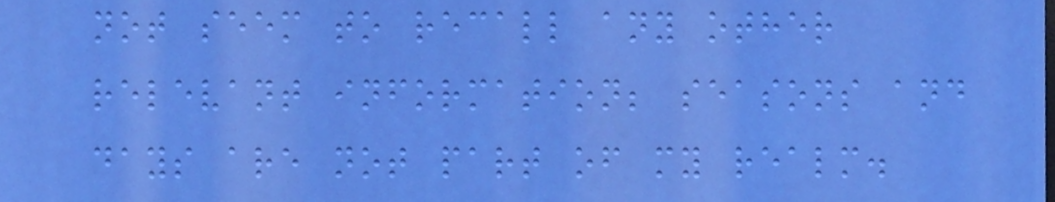not seem to recall any other
relevant information; seasons and
days are not part of my realm.
